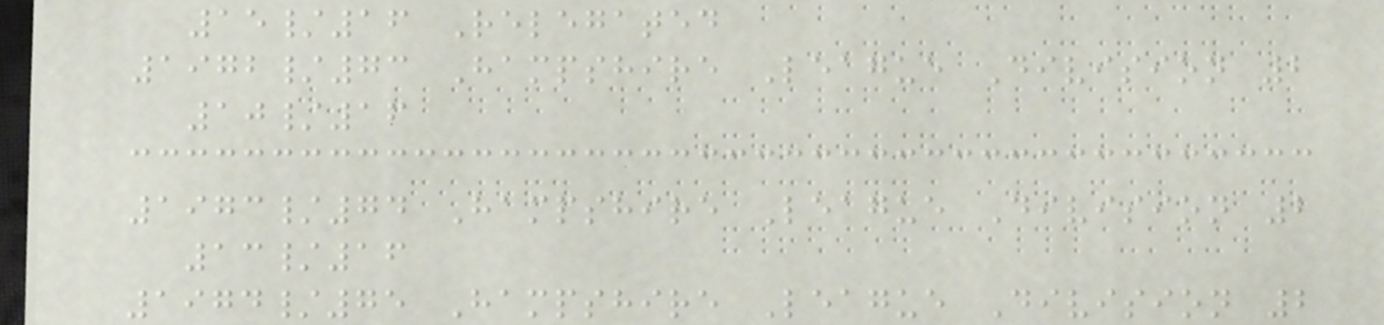15/16 Relegated
1972/73 Hampshire League Division 2
10/16
1973/74 Hampshire League Division 2
13/16
1974/75 Hampshire League Division 2
